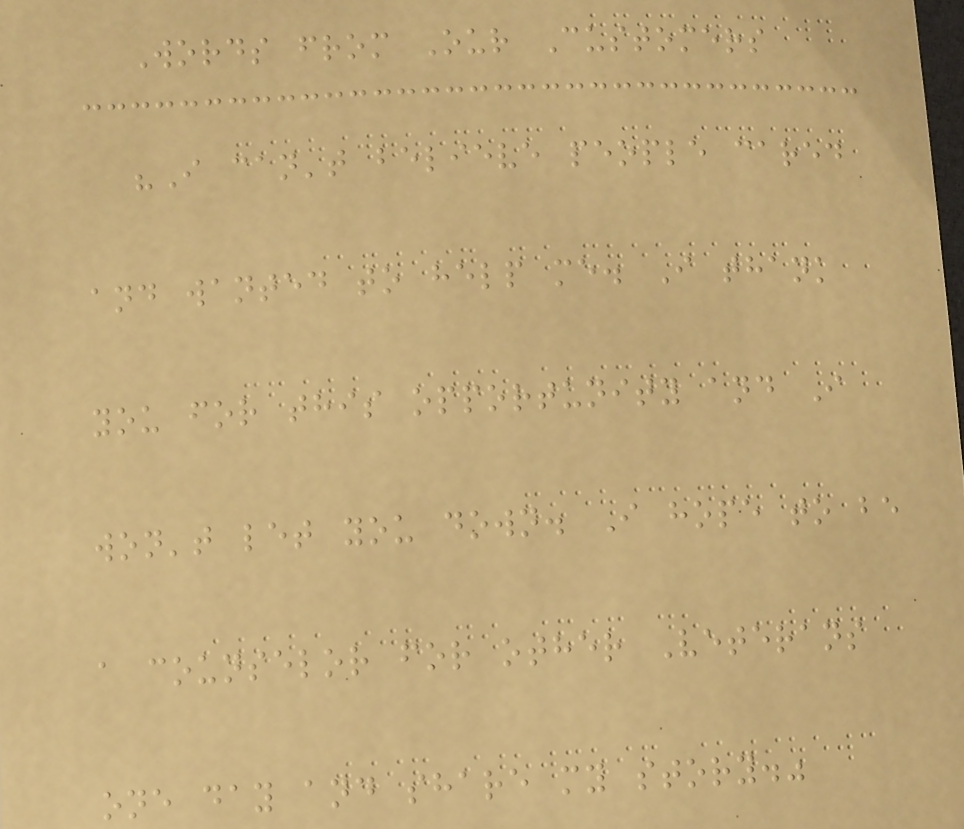Words from Our Customers
"I can't believe people cared
and wanted to help me. I thank
you for this opportunity and I
won't let you down. I hope to be
a counselor for other Veterans
one day and share my story."
